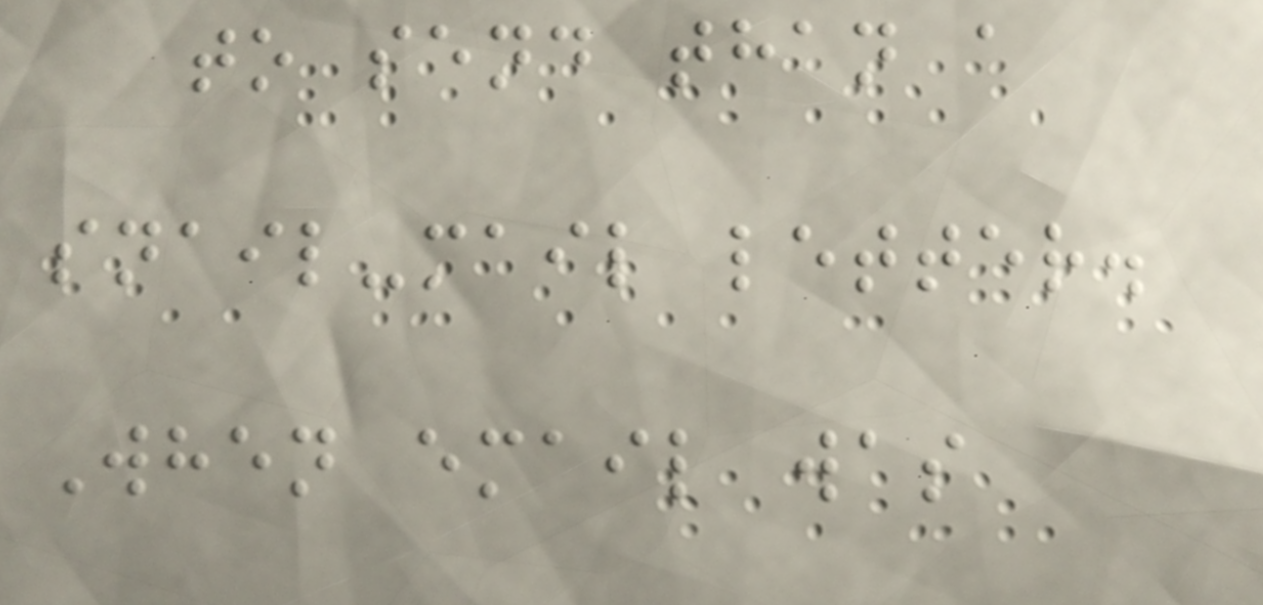to send than a
snail-mail letter.
When email was
